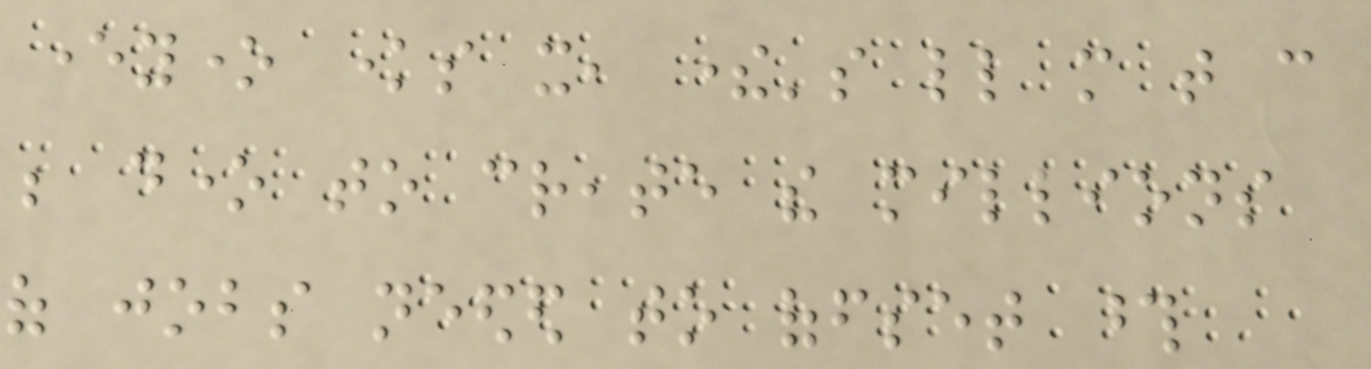everyone knows it, there's little more that can
be done to create the millions
of jobs needed to offset those
